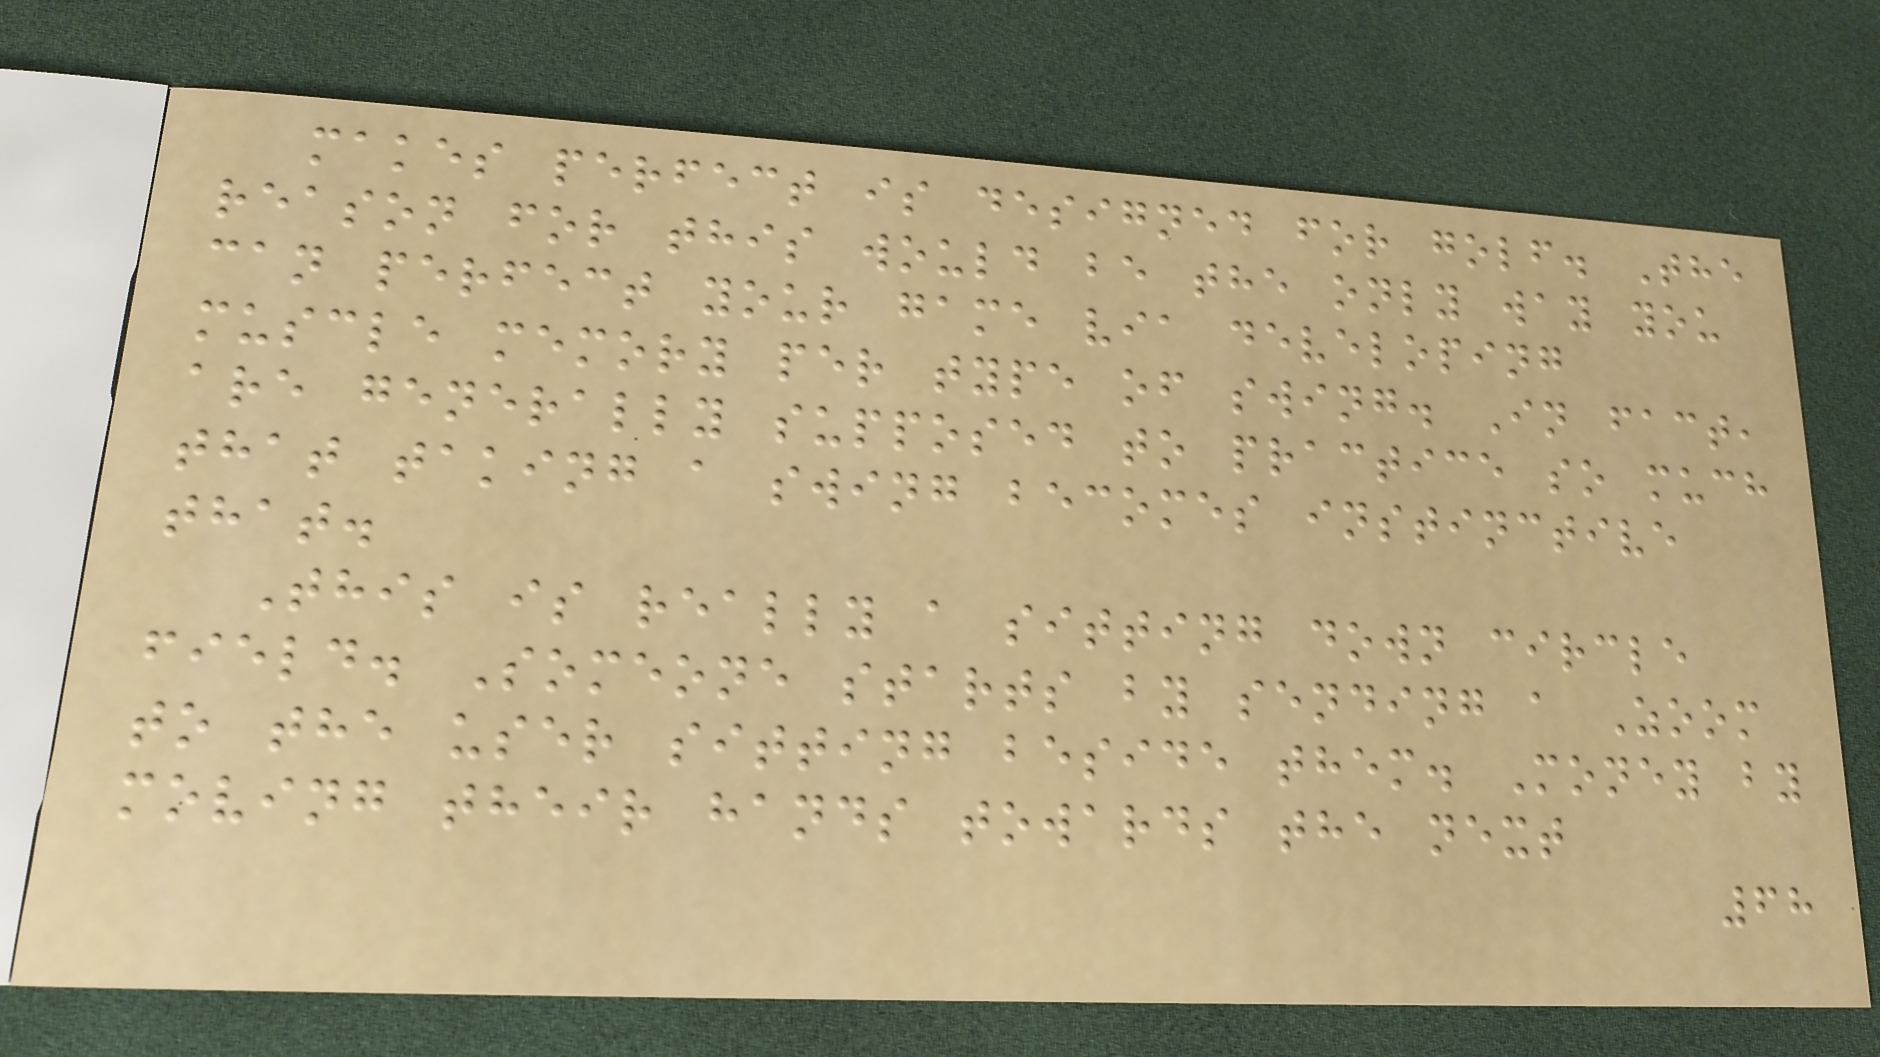makes perfect is designed for golf. The
reason for this would be the only way you
can perfect your game via developing
muscle memory per type of swing. In fact,
are generally supposed to practice so much
that taking a swing becomes instinctive
that.
This is really a sitting down circle
field. Someone starts by sending a Zoom
to the user sitting beside them. Money by
moving their hands towards the next
68
